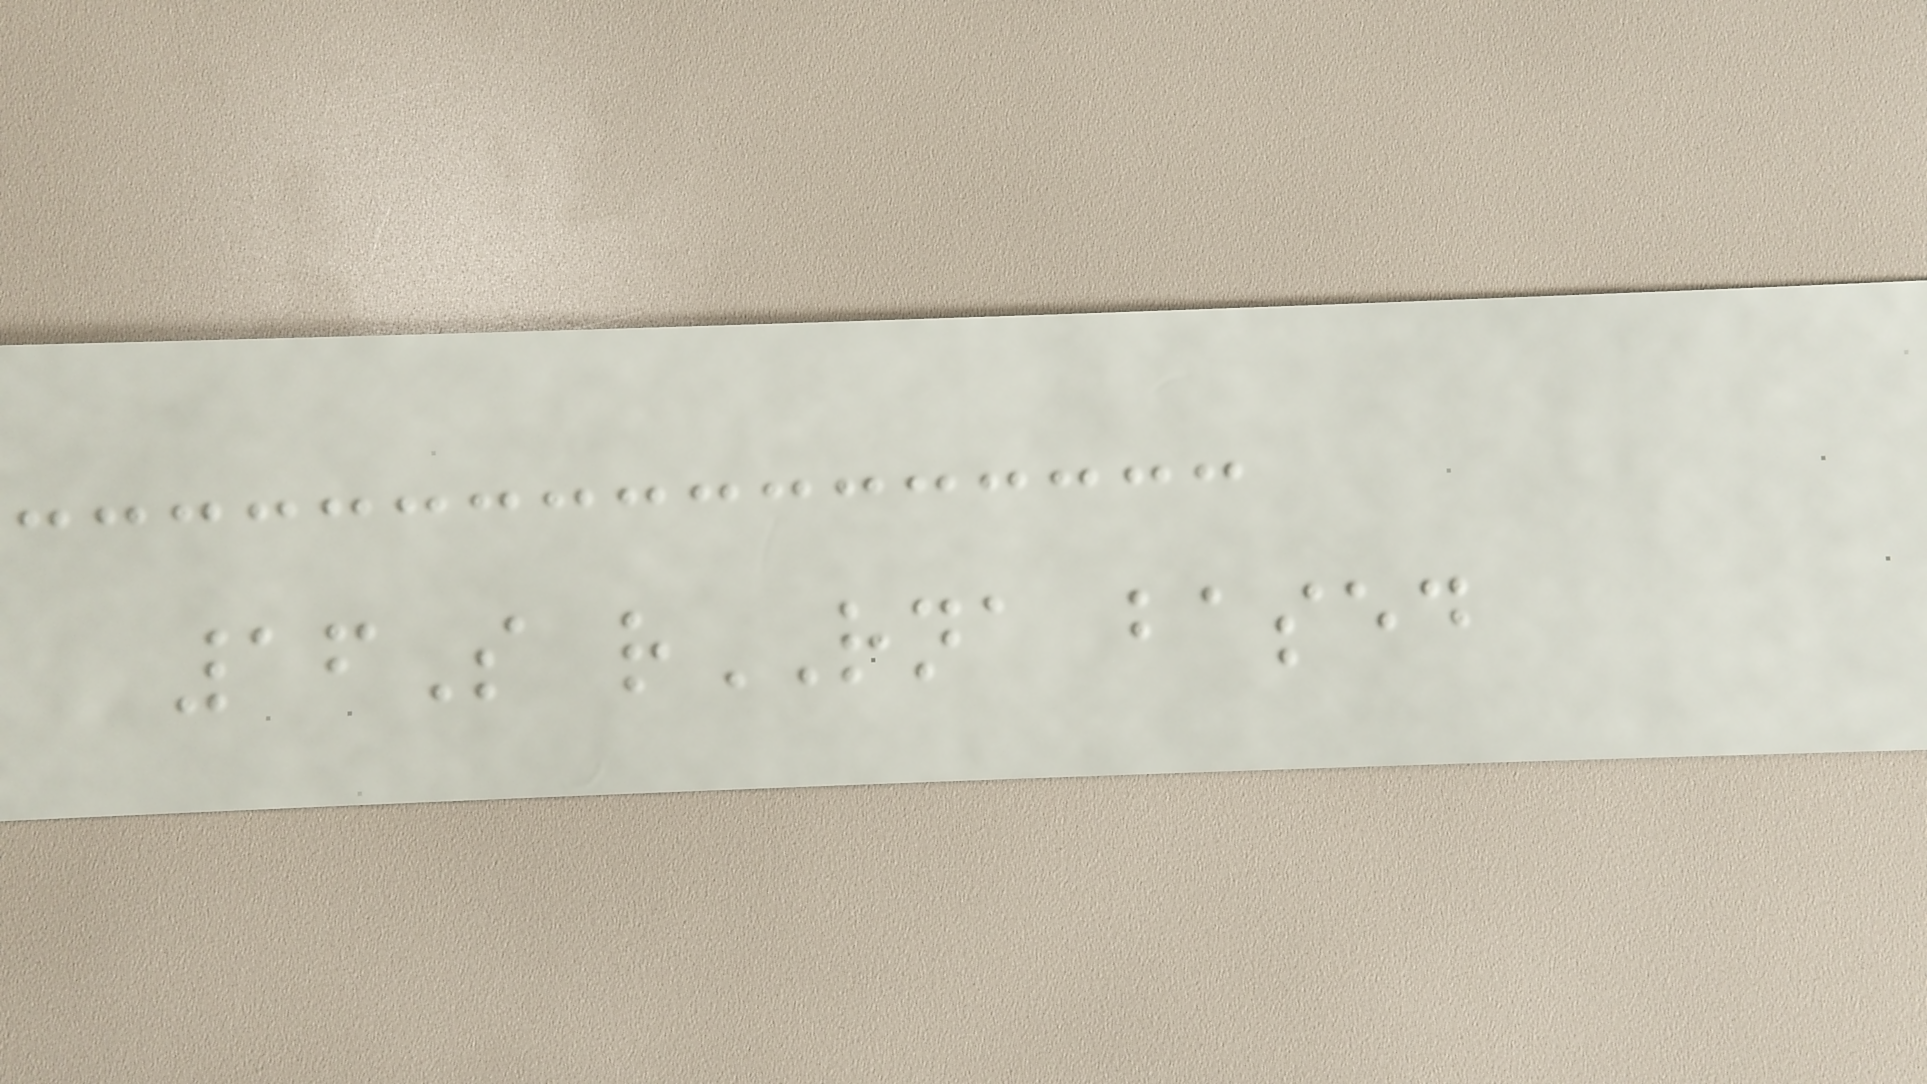16S rRNA based
